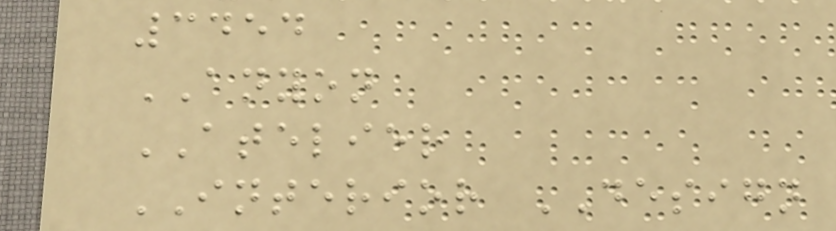3454
ANYON
ATELIER
INTERIOR DESIGN
